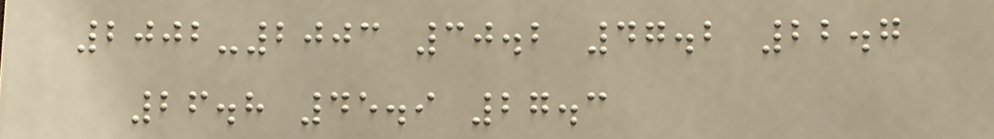2002-2003 30.2 47.2 22.7
26.8 45.9 27.3
